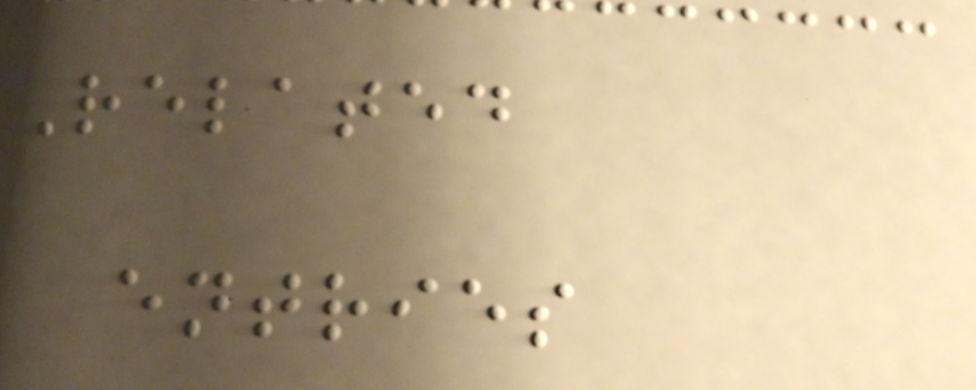Related
entries
